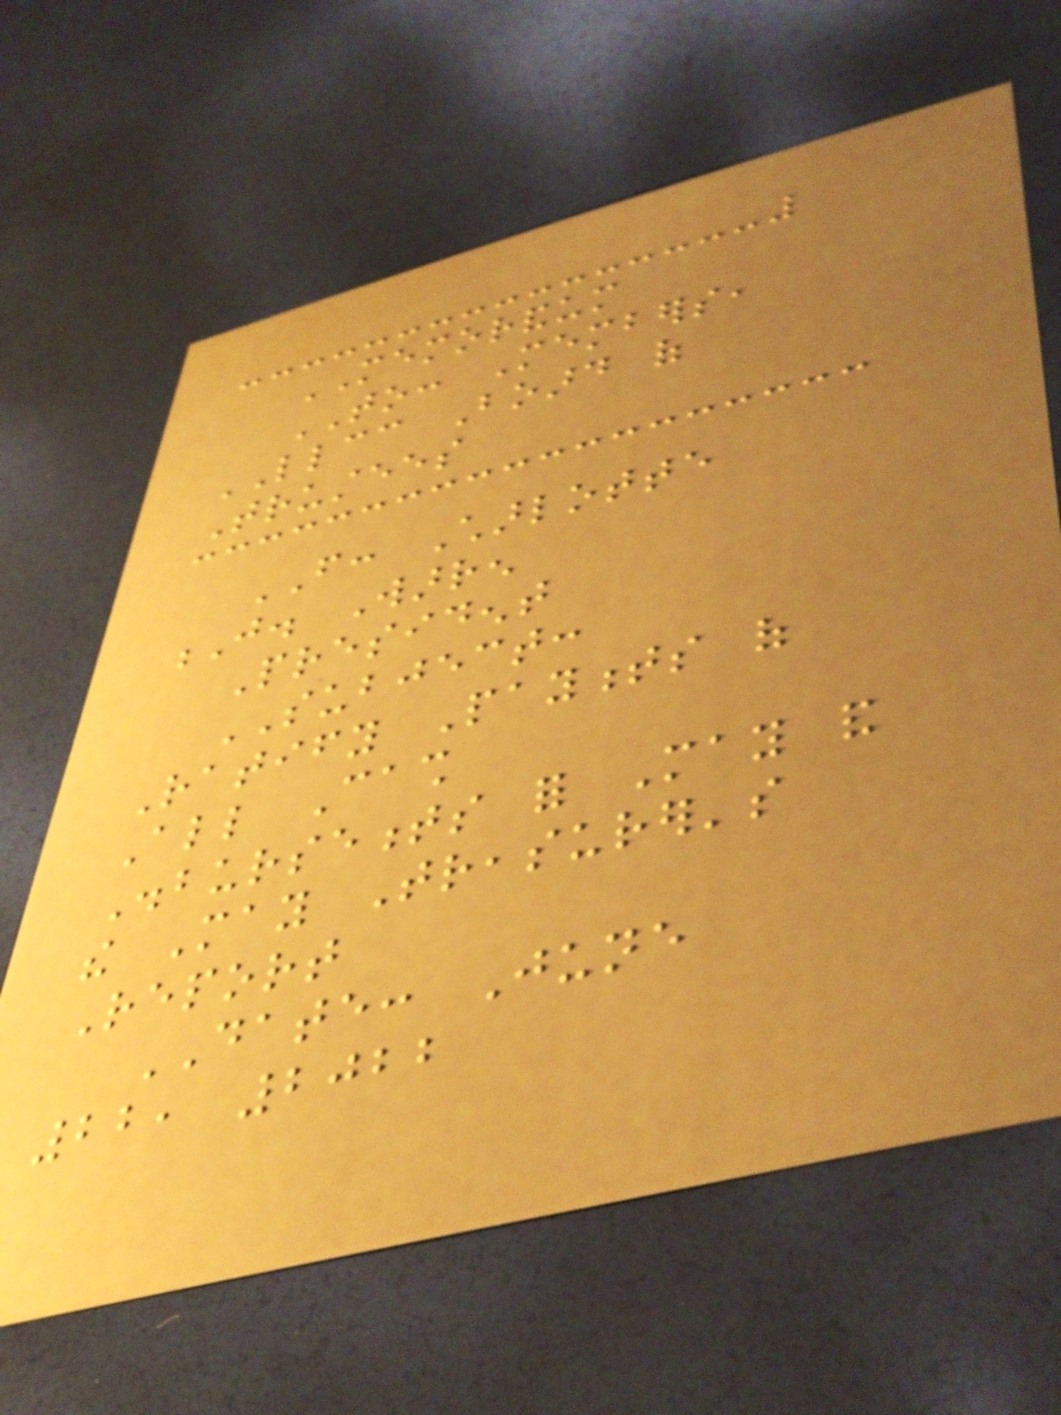MEMORANDUM
TO: Members,
LLCC Board of
Trustees
FROM: Charlotte
J. Warren
President
SUBJECT:
Ratify Payments of
All Cash
Disbursements for May and
the May Treasurer's
Report
DATE: June
22, 2022
